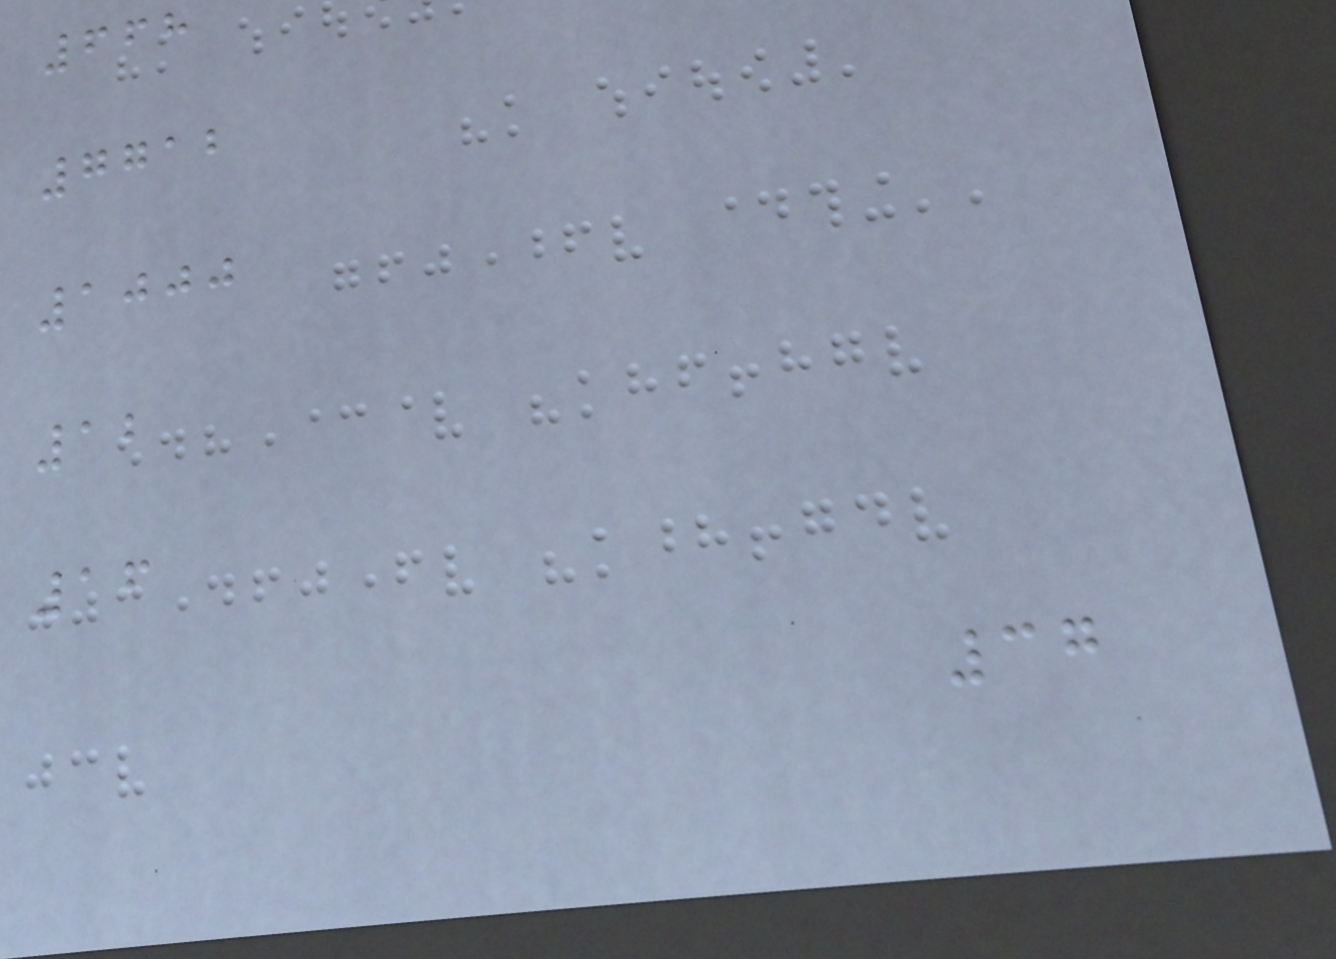668
7712
1000
12
16
37
